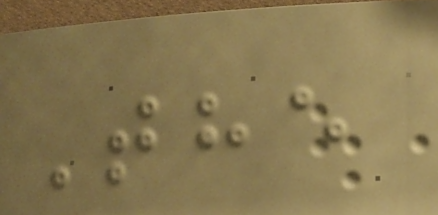The
